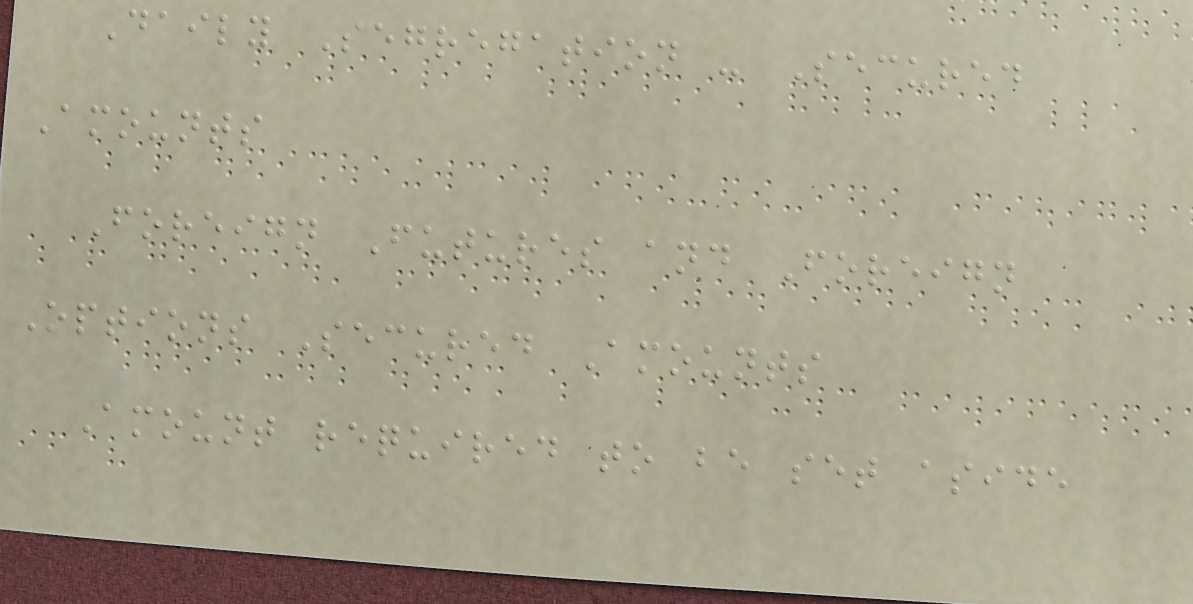Daily Segregation - Secured
Amounts
Foreign Futures and Foreign
Options Secured Amounts
Amount required to be set aside
